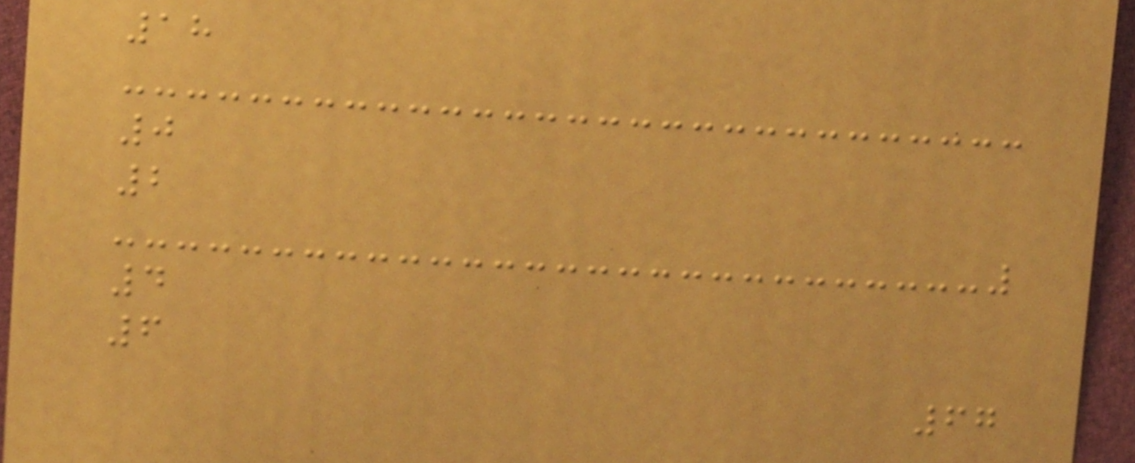18
0
2
4
6
67
